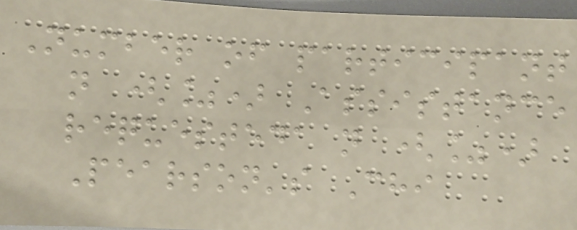Number of participant
n (%) Assistance
requesteda n (%)
Pearson's Chi
